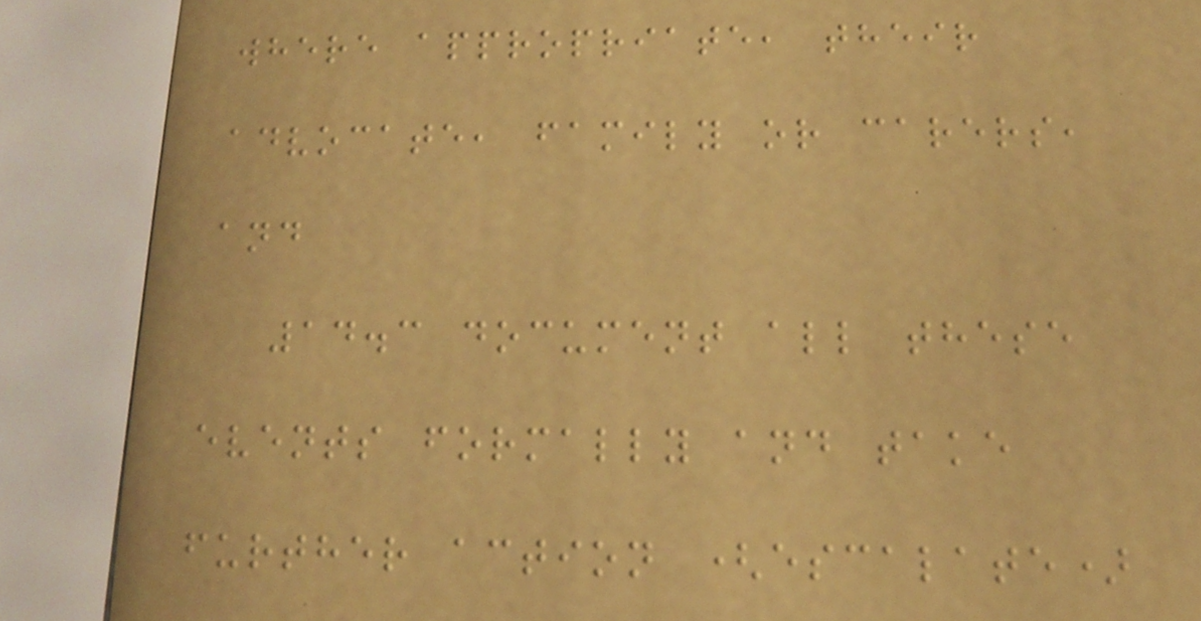where appropriate, their
advocate, family or carers,
and
14.3 document all these
events formally and take
further action (escalate)
